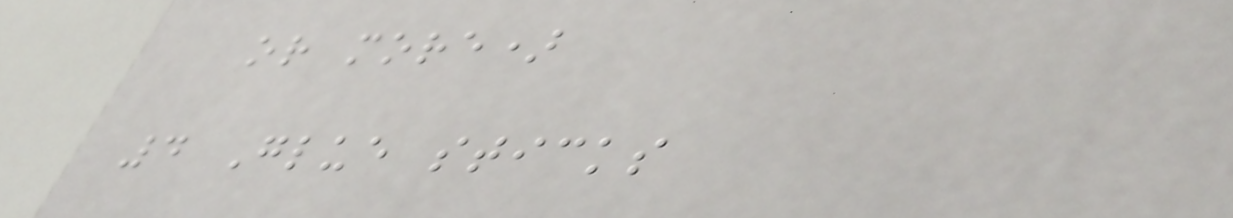or more)
4 Glue sticks
